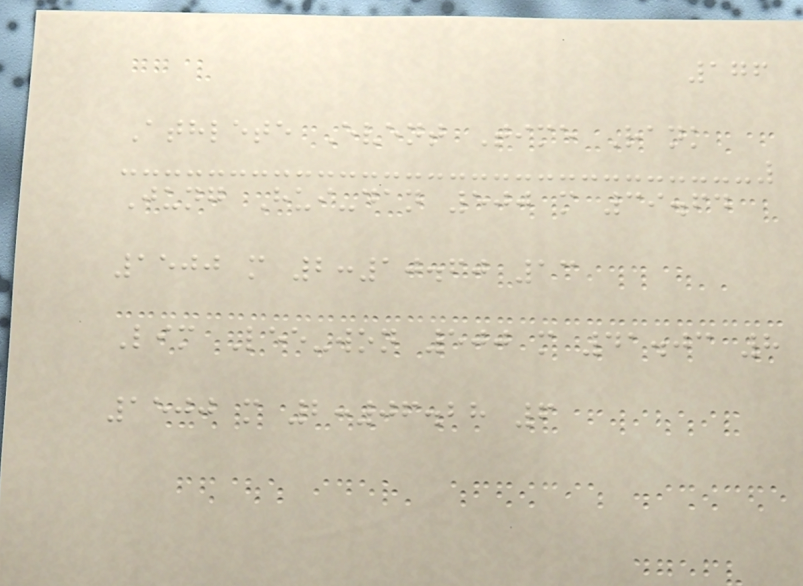176
Athlete Event Time Rank
Jung Hui-dan 500 m 39.64
1500 m 2:10.60 13
Lim Lee-won 500 m 41.03 8
1500 m 2:06.28 6
